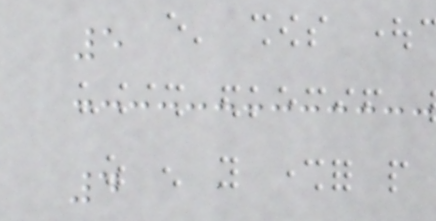5
4
